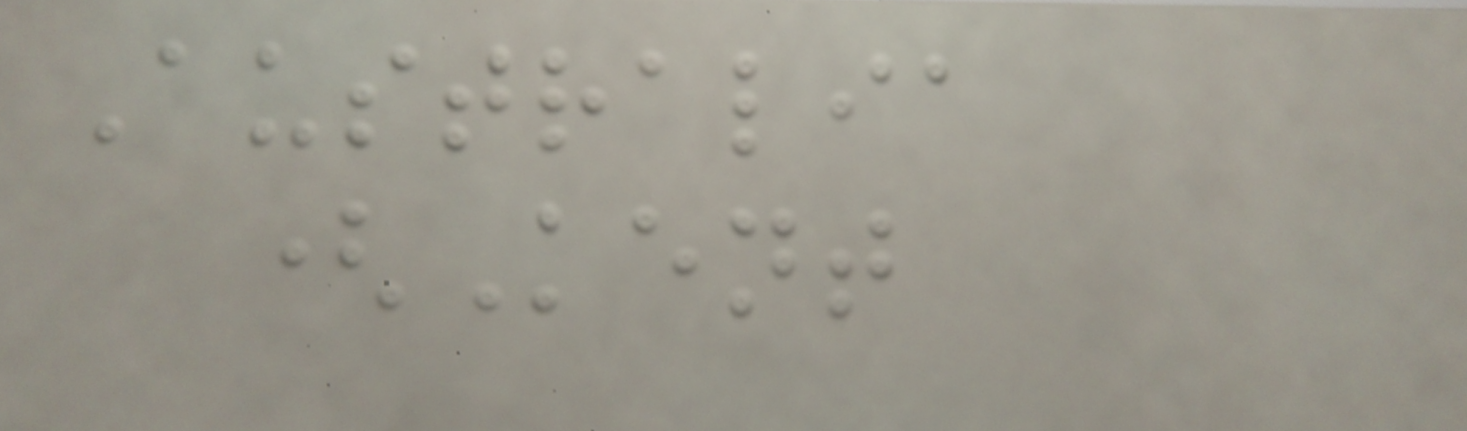Australia
(Kent
